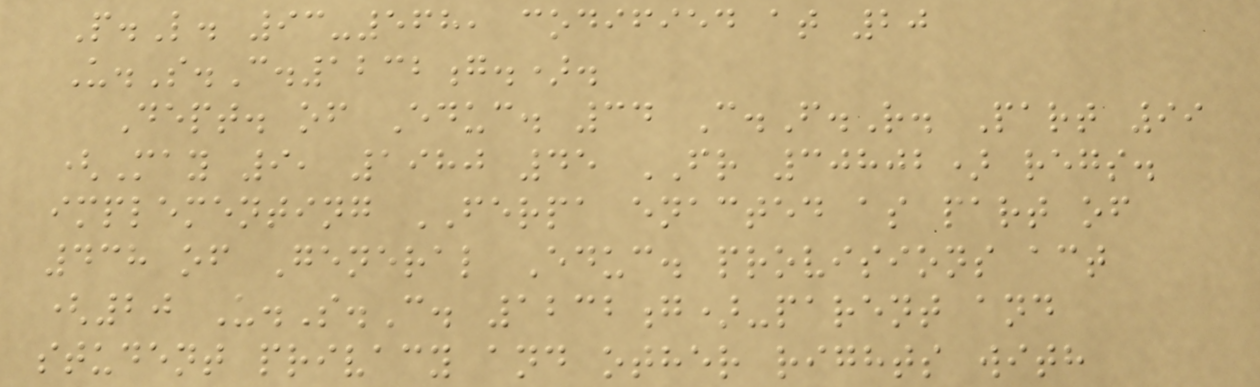P.L. 93-568, codified at 20
U.S.C.1232g.).
Dept. of Educ. 34 C.F.R. Part 99
(May 9, 1980 45 FR 30802) regs.
implementing FERPA enacted as part of
438 of General Educ. provisions act
(20 U.S.C. 1232g)-parent and
student privacy and other rights with
